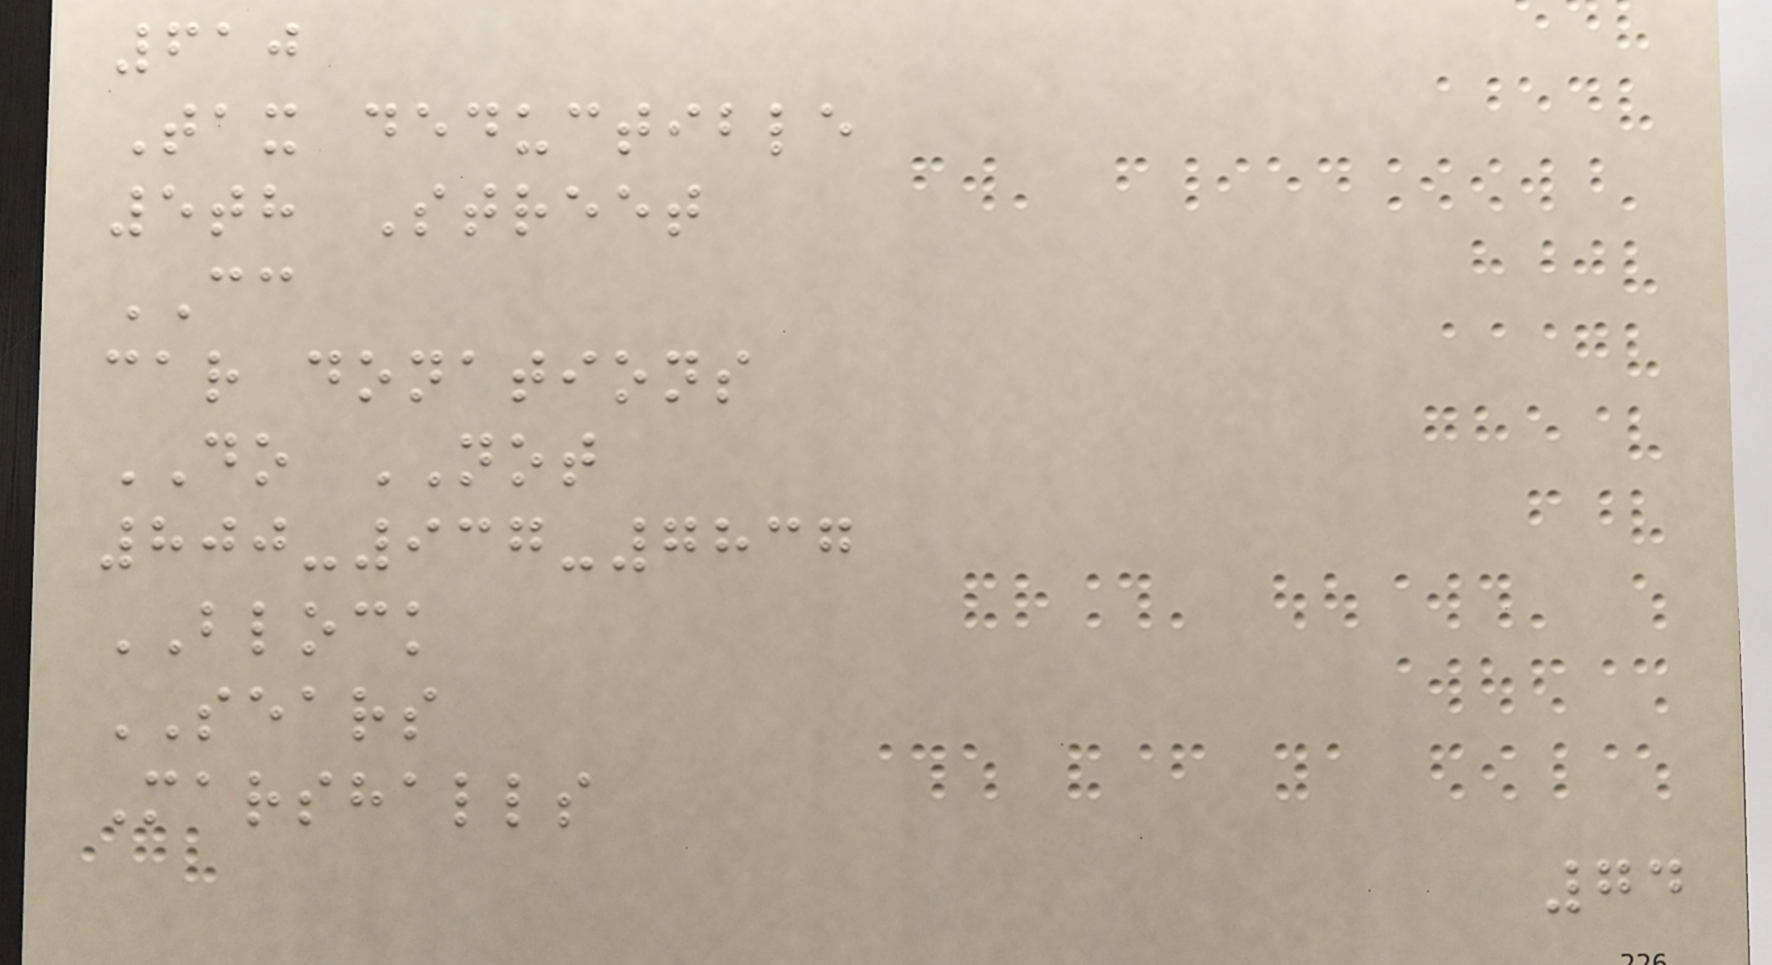610
Tax deductible
5th Street
CC
car donations
DO NOT
800-937-7837
BLOCK
SEARS
Marshalls
74
